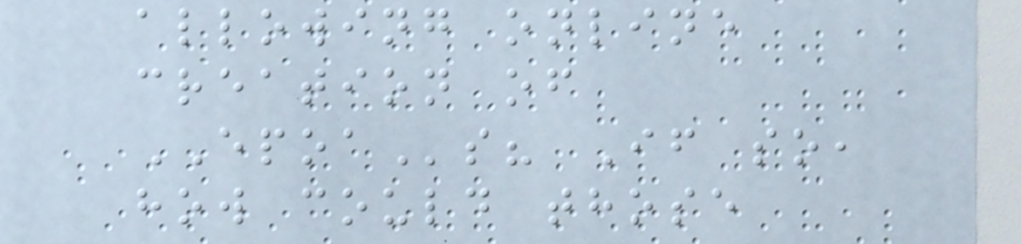allowing online
creation of
EPOAs? If so,
how could those
